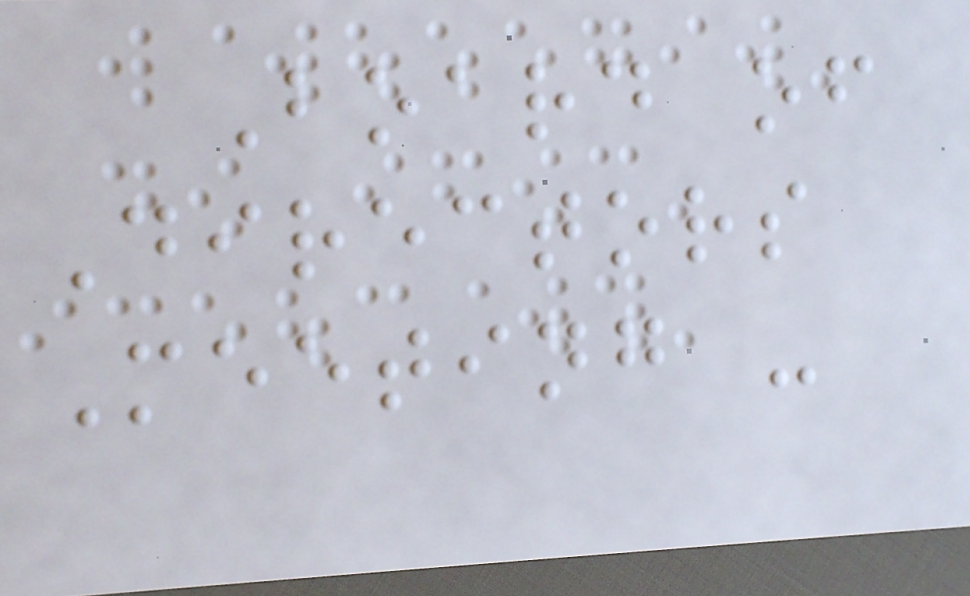Board of
Directors
Meeting -
